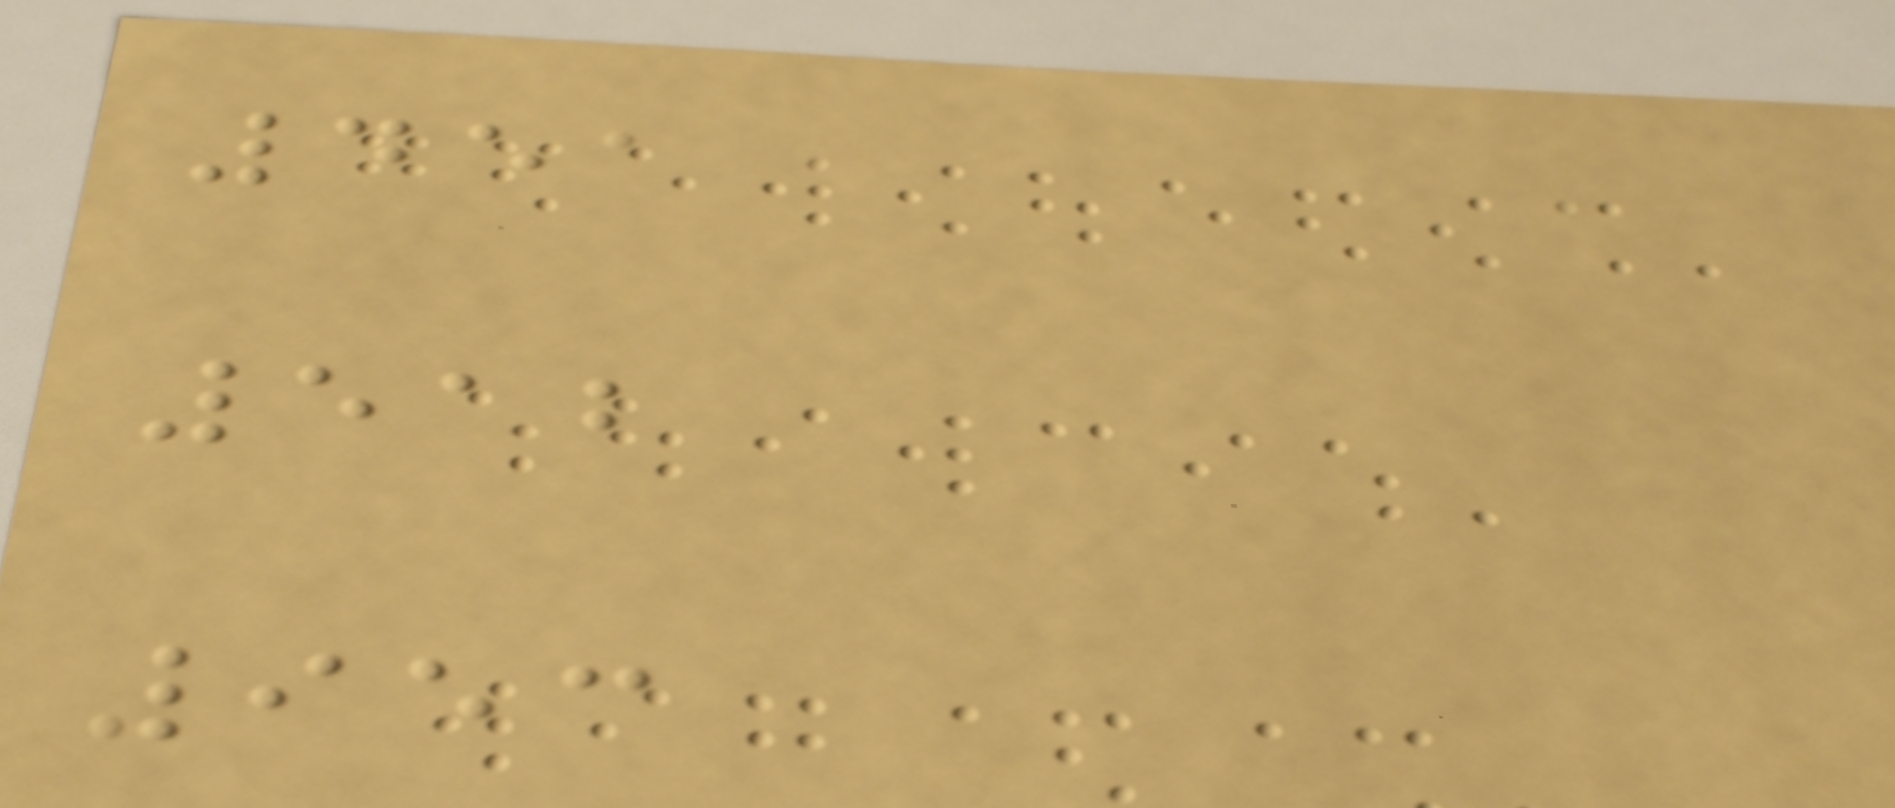451
512
953
